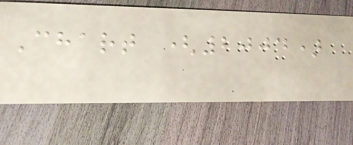Chart (2004)
